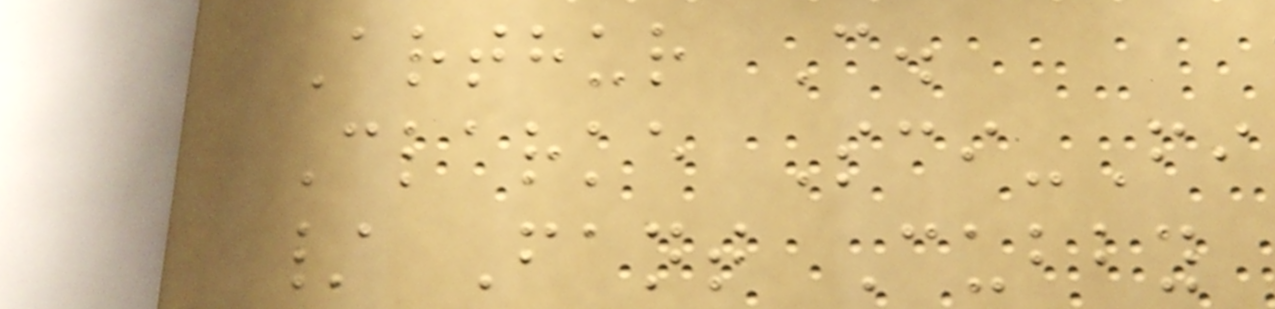Arthur C.
Clarke Sci-Fi
/ Fant Cubby
